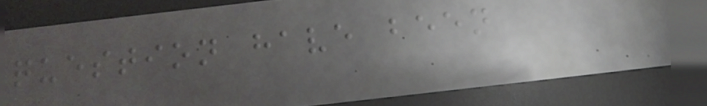question have been
